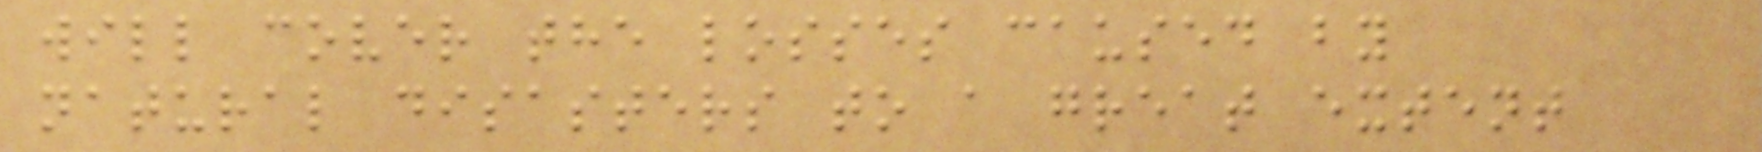will cover the losses caused by
natural disasters to a great extent
